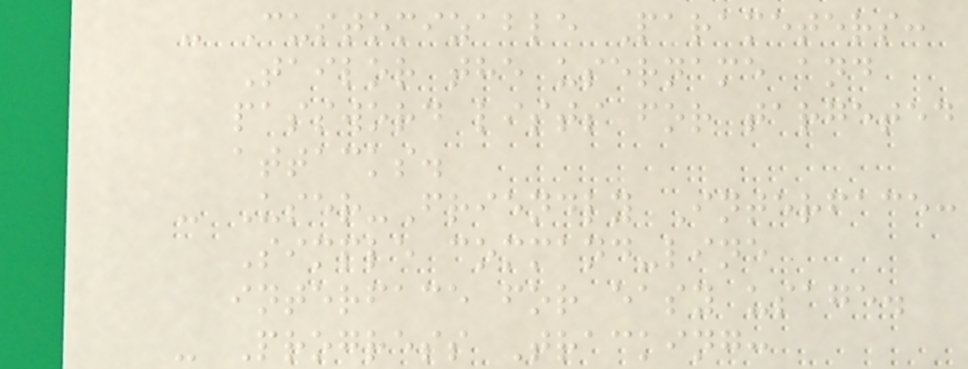- Customizable Parameters:
Tailor the username and
password lists for targeted
attacks.
- User-Friendly Interface:
Simple command-line
interface for easy usage.
- Progress Tracking:
